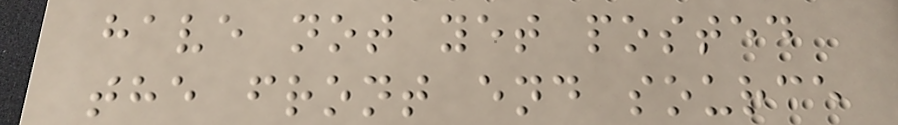have not yet posted
the front end source
